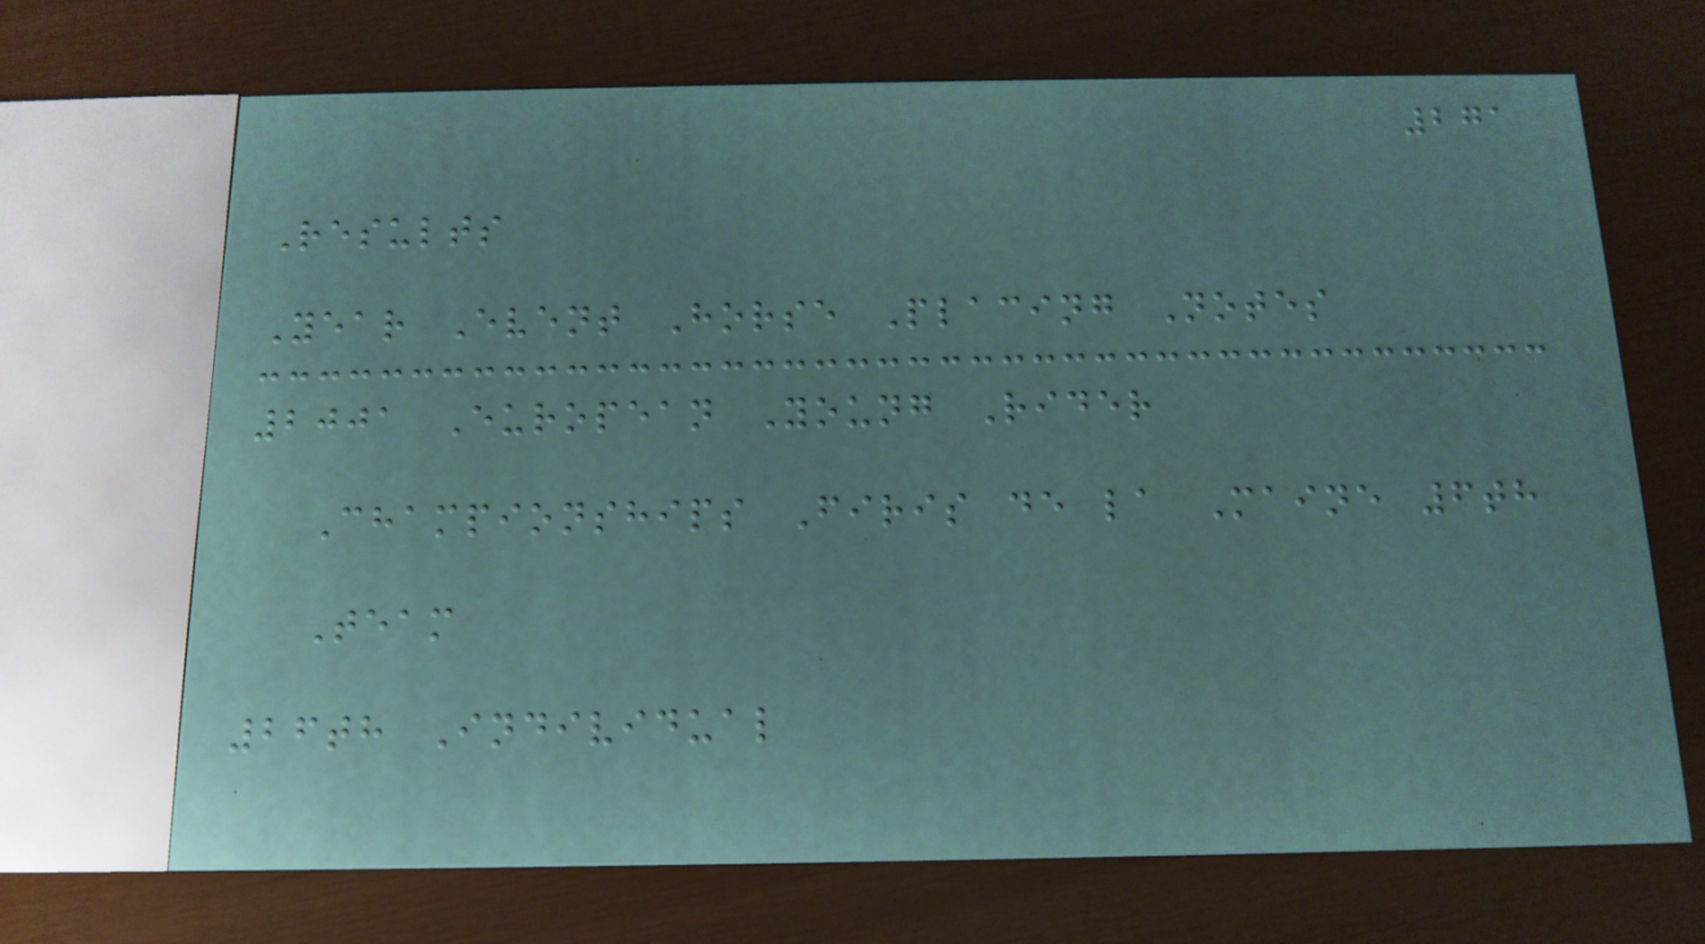271
Results
Year Event Horse Placing Notes
2001 European Young Rider
Championships Firis de la Maine 6th
Team
26th Individual
